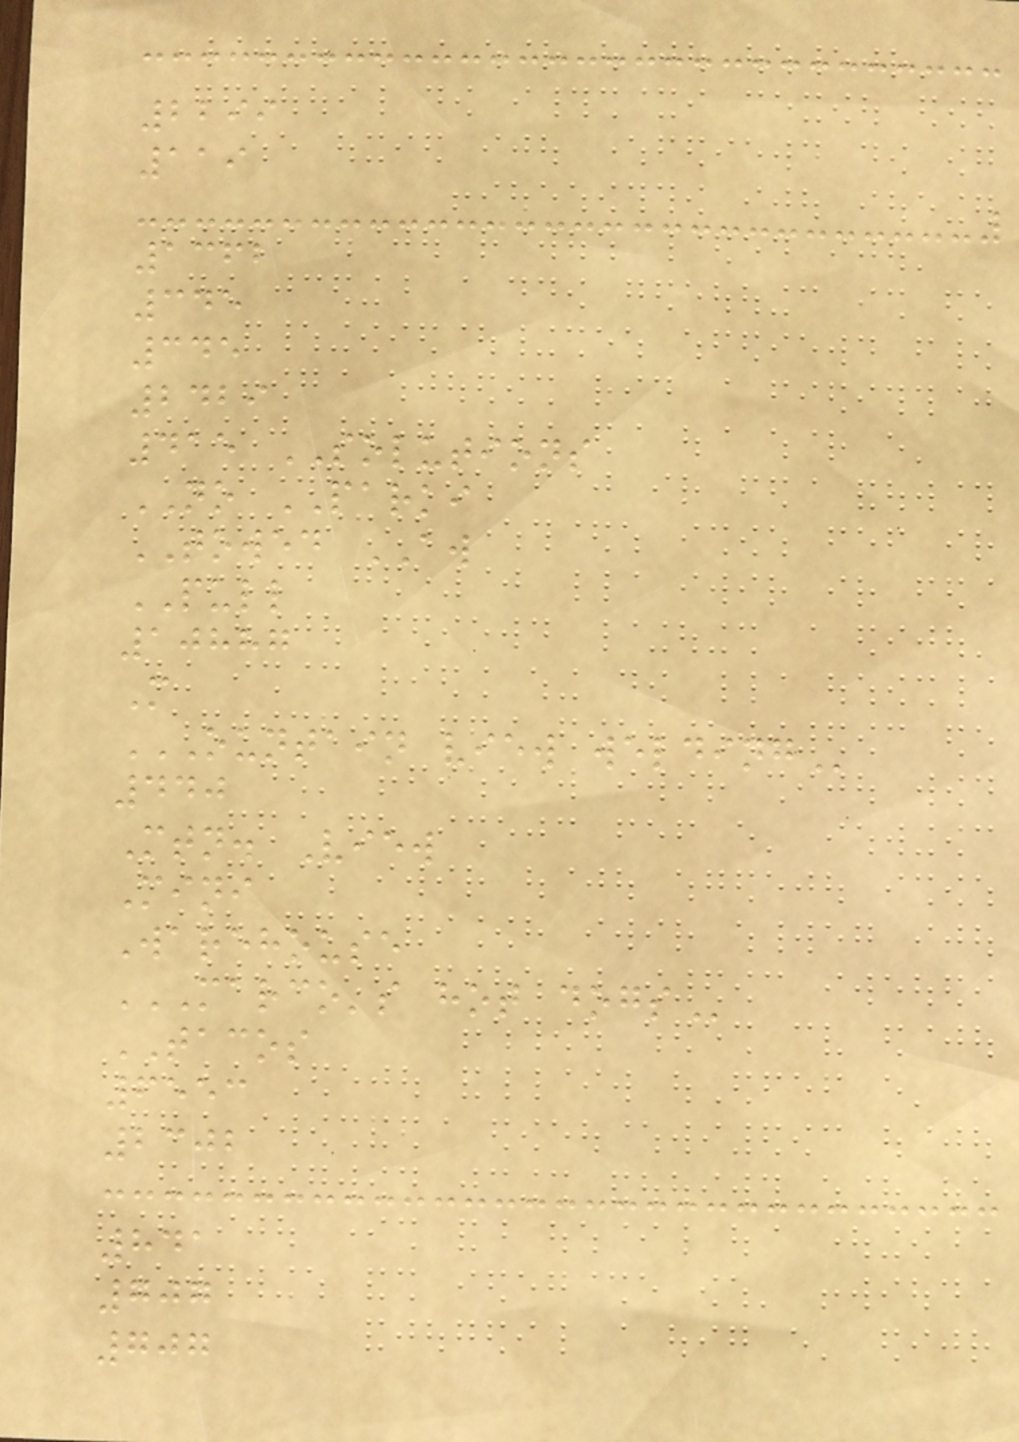2299
119
1362
345
345
2429
415 SOLUTIONS
NO PARKI
TOWED AW
PULL
10887
M
OUNTAIN VIEW WELDING
440
Mtn. View
Mini
Warehouse
MARCO'S HOT DOGS
TACOS
6553
2302
841
707
707
